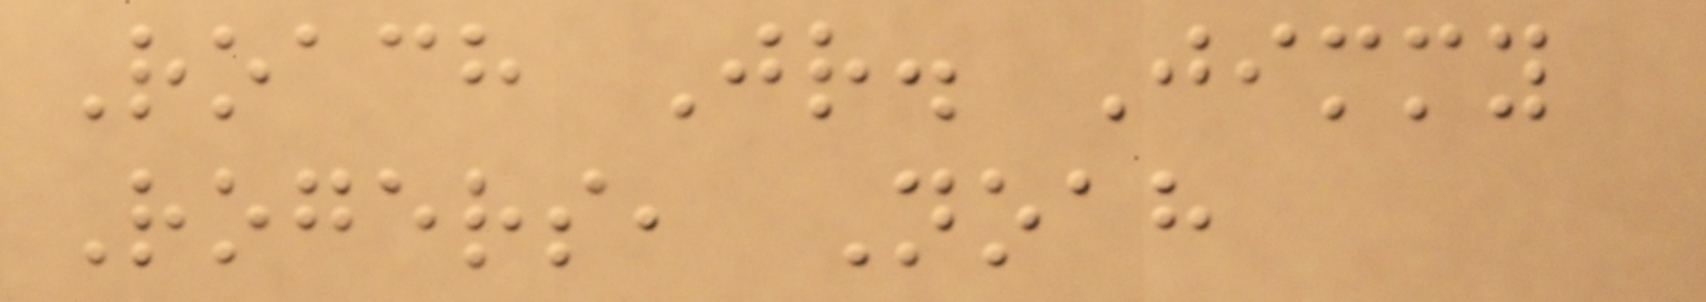Roach Jr. Jimmy
Rogers, Noah
